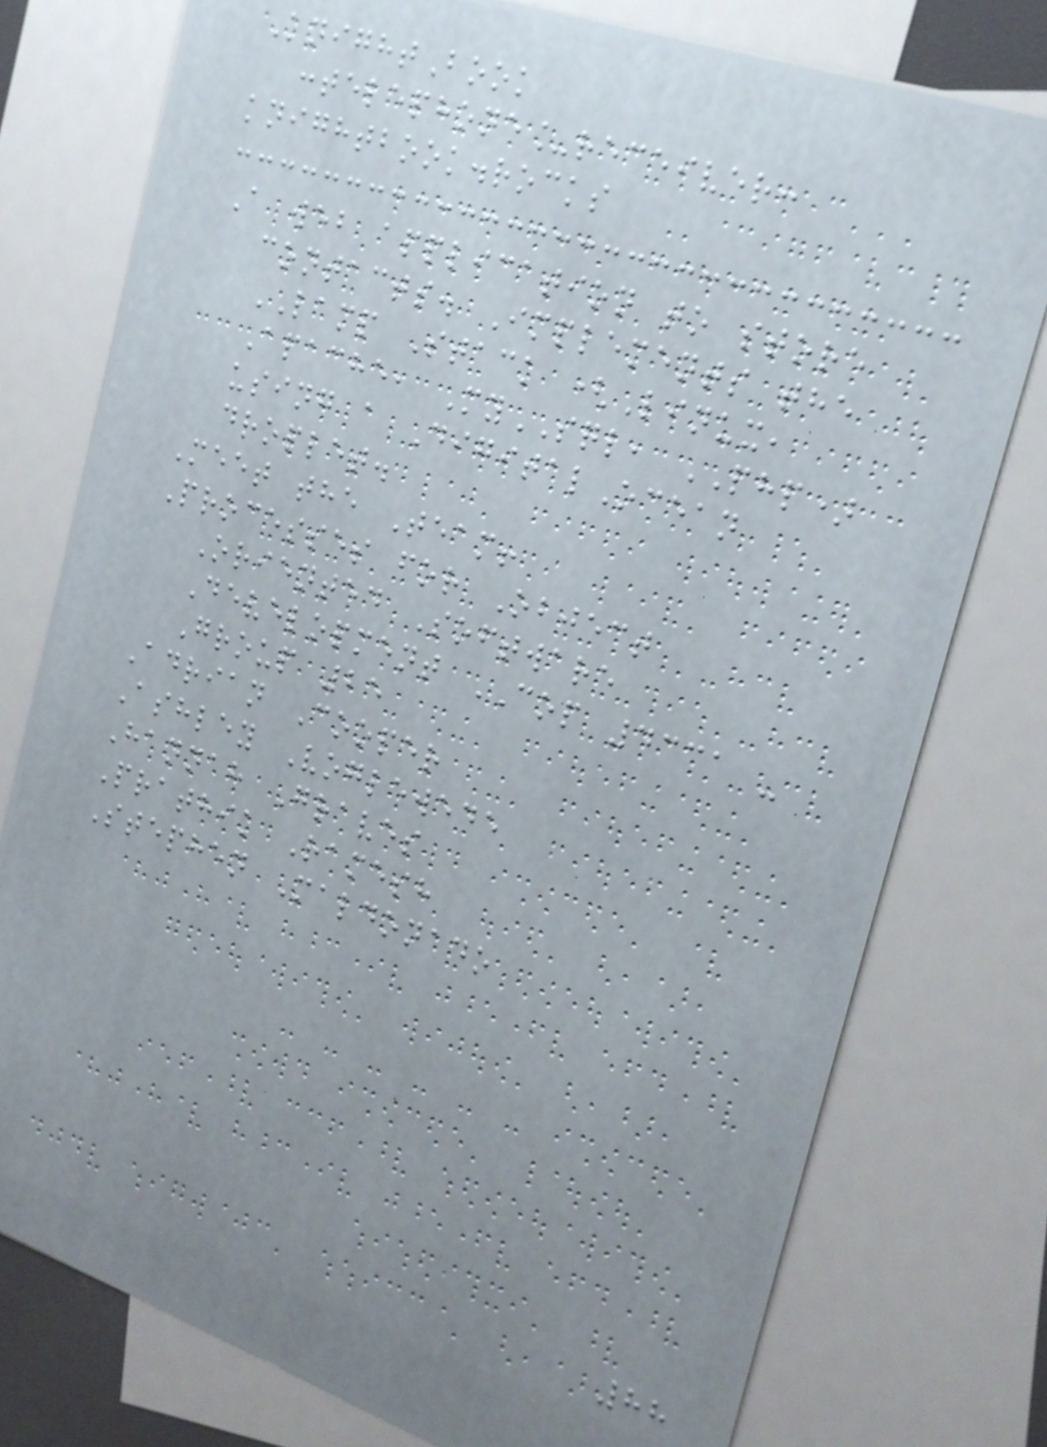KnightBook
:telephone_receiver:
knightbook.rocks
A web application to store
contacts. Implements the
LAMP Stack (Linux,
Apache, MySQL, PHP)
using a DigitalOcean
droplet.
Meet the Team!
Processes for Object
Oriented Software
Development COP 4331 -
Group 25
Adrian Cooper
Ashley Voglewede
Hannah Graves
Prathik Ramesh
Stephen Maldonado
88
